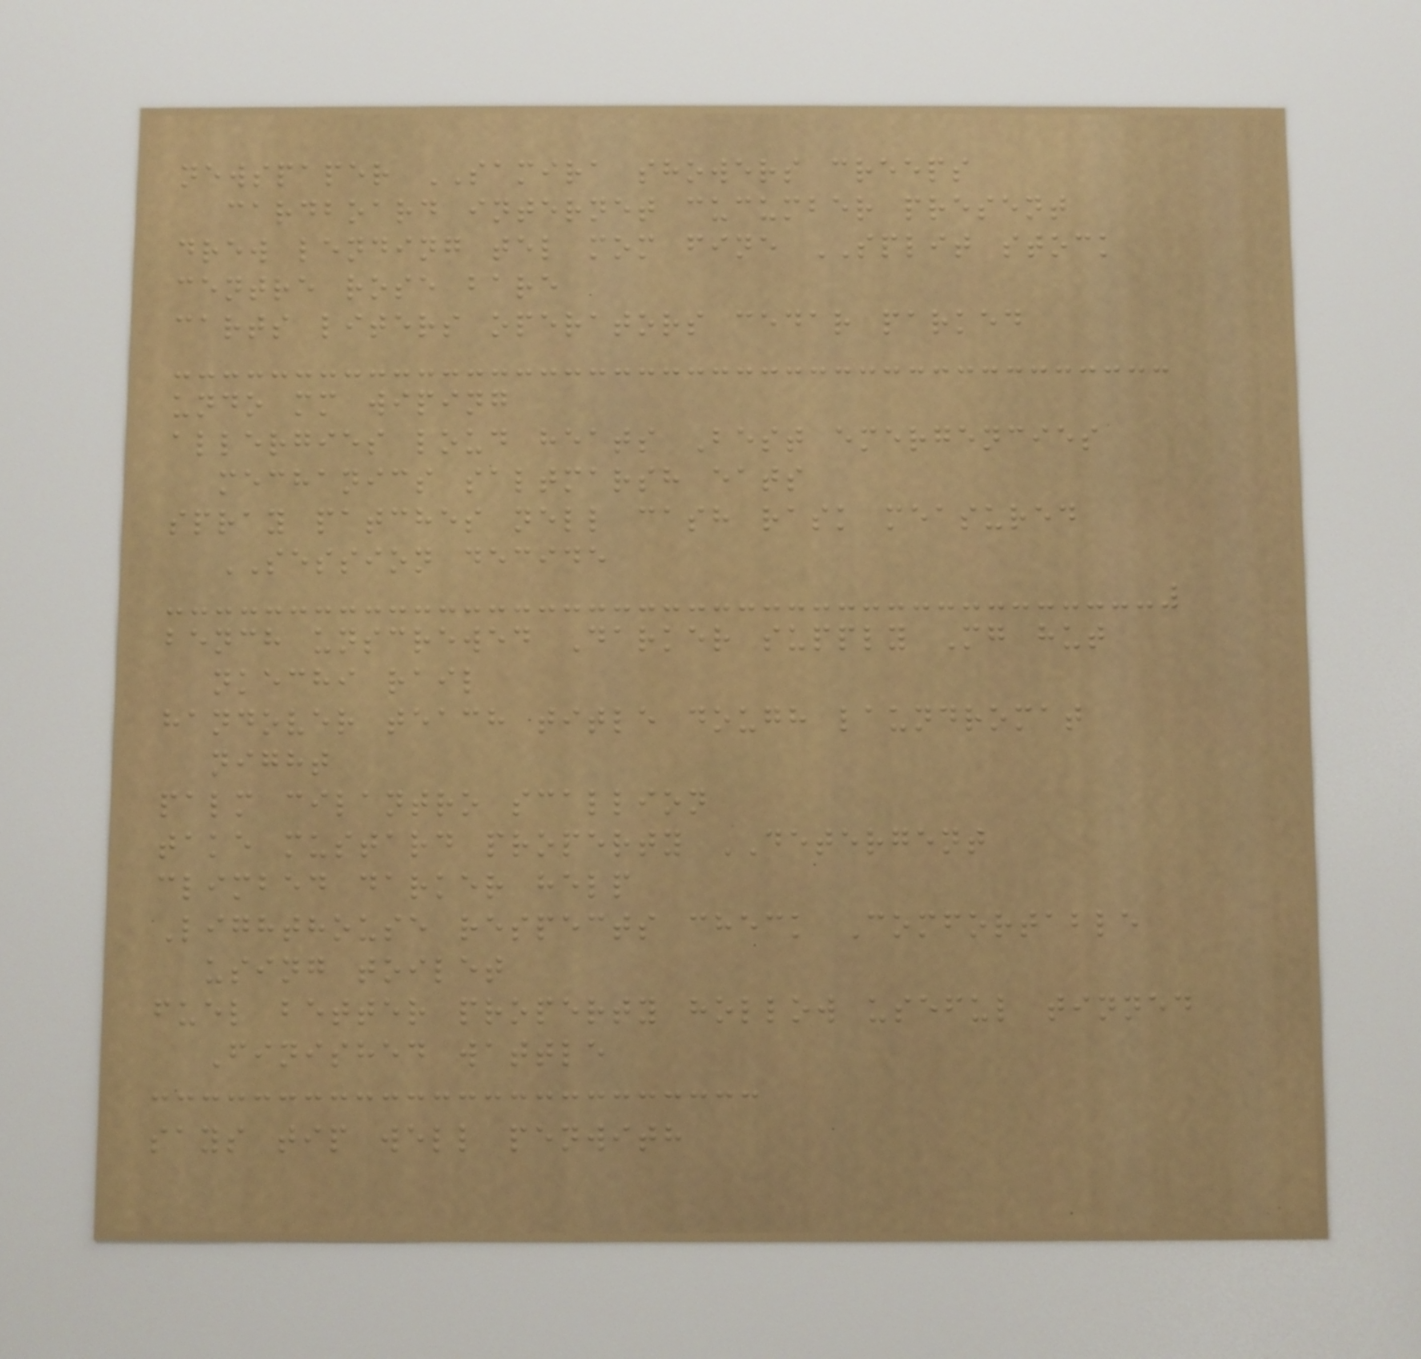newspaper SAMIRA showers creeps
cardboard internet cucumber present
drew lending tel mom fine SPLIT stock
centre rose bare
carts liters operators cedar parked
undo mm wiping
allergies loud heats Best emergencies
mechanics saltmarsh eats
spray patches nell cash rask measured
SESSION decide
bench unscrewed Darker supply Mg hut
nkechi rail
handover teach title dough laundromat
night
palm cilantro scallion
take mustard property DETERGENT
climbed darker help
Lighthouse respects check Comfortable
using toilet
fuel better property hollow useful tinned
Finished wattle
says tip well penwith
